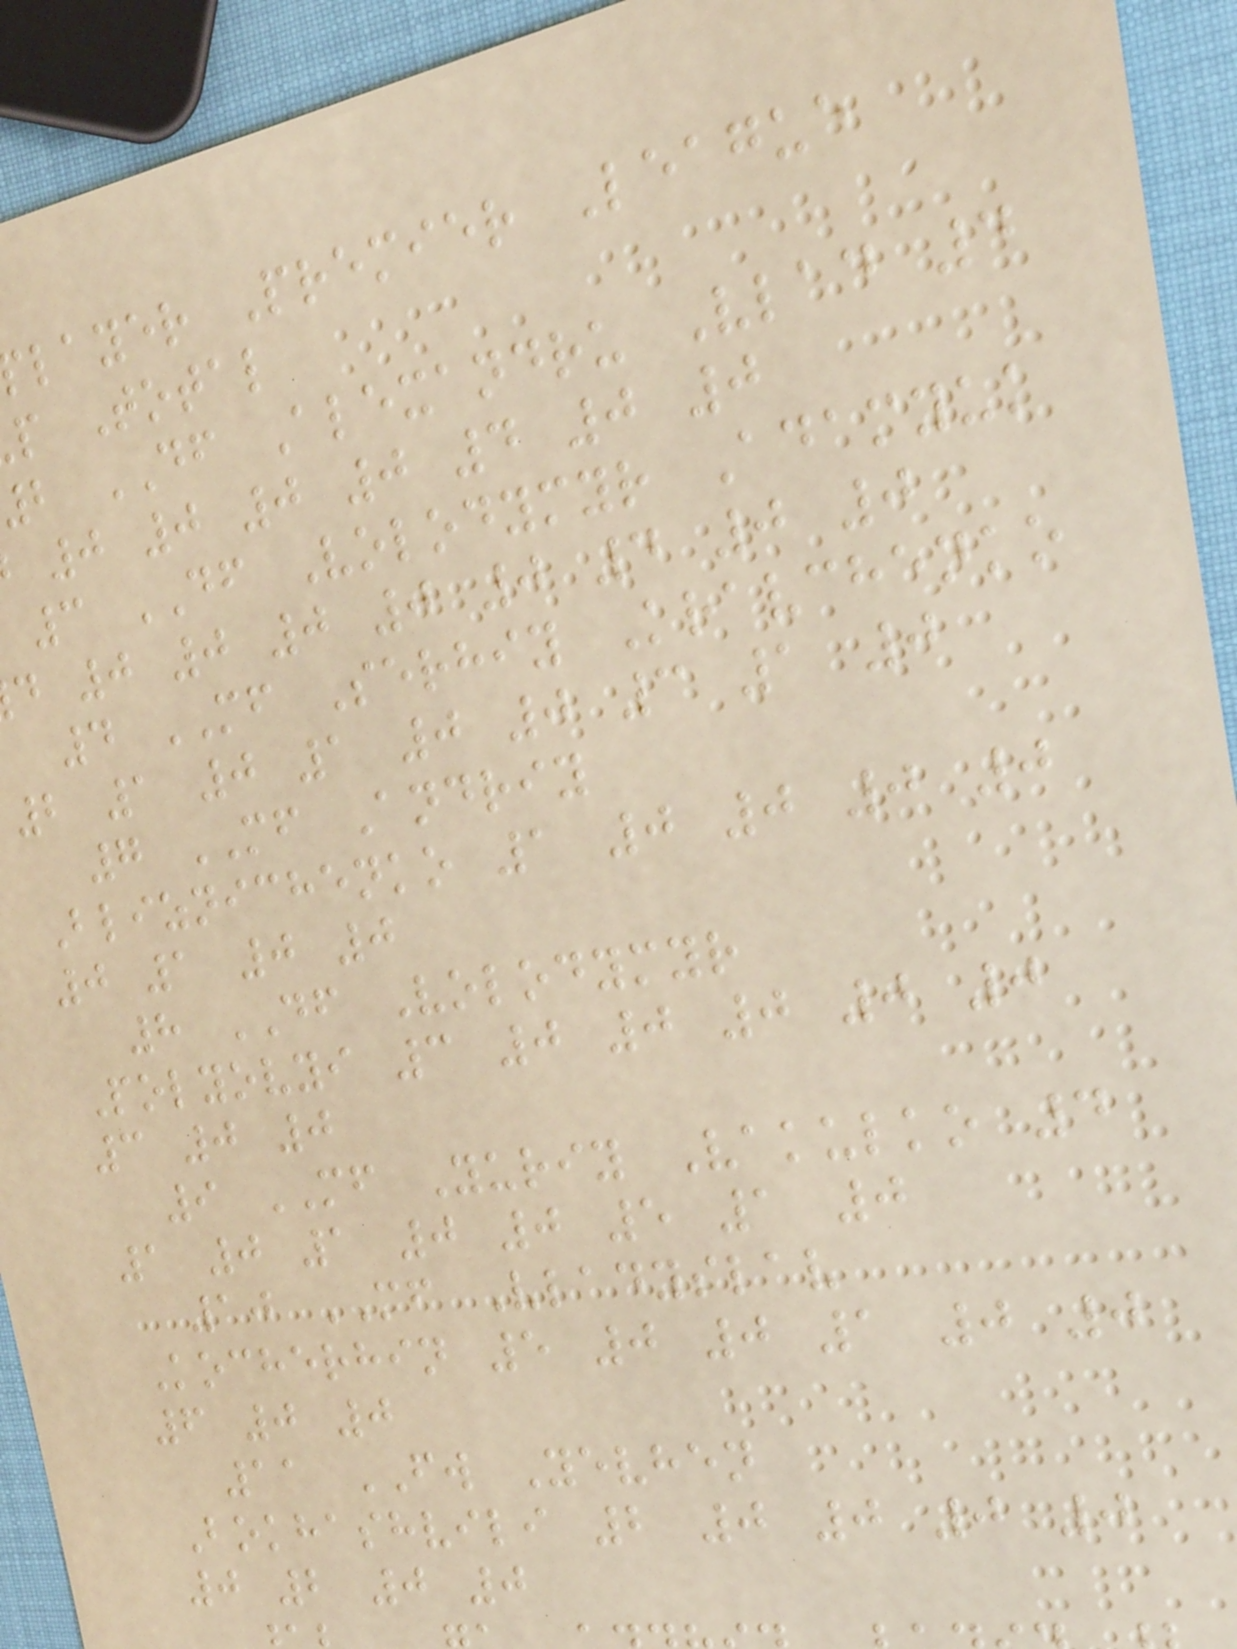layer Premier League
p Total
b DF Alexandru Vlad 4
0 0 0 0 4 0 0
3 DF Volodymyr Adamyuk
d 0 0 0 0 0 4 0 0
4 MF Serhiy Kravchenko
2 1 0 1 0 0 3 1 0
7 MF Andriy
Bliznichenko 1 0 0 0 0
0 1 0 0
8 DF Volodymyr
Polyovyi 3 0 0 0 0 0
3 0 0
9 MF Yuriy Vakulko 4
1 0 1 0 0 5 1 0
10 MF Vladyslav
Kocherhin 5 0 0 1 0 0
6 0 0
11 FW Yevhen
Bokhashvili 2 0 0 0 0
0 2 0 0
